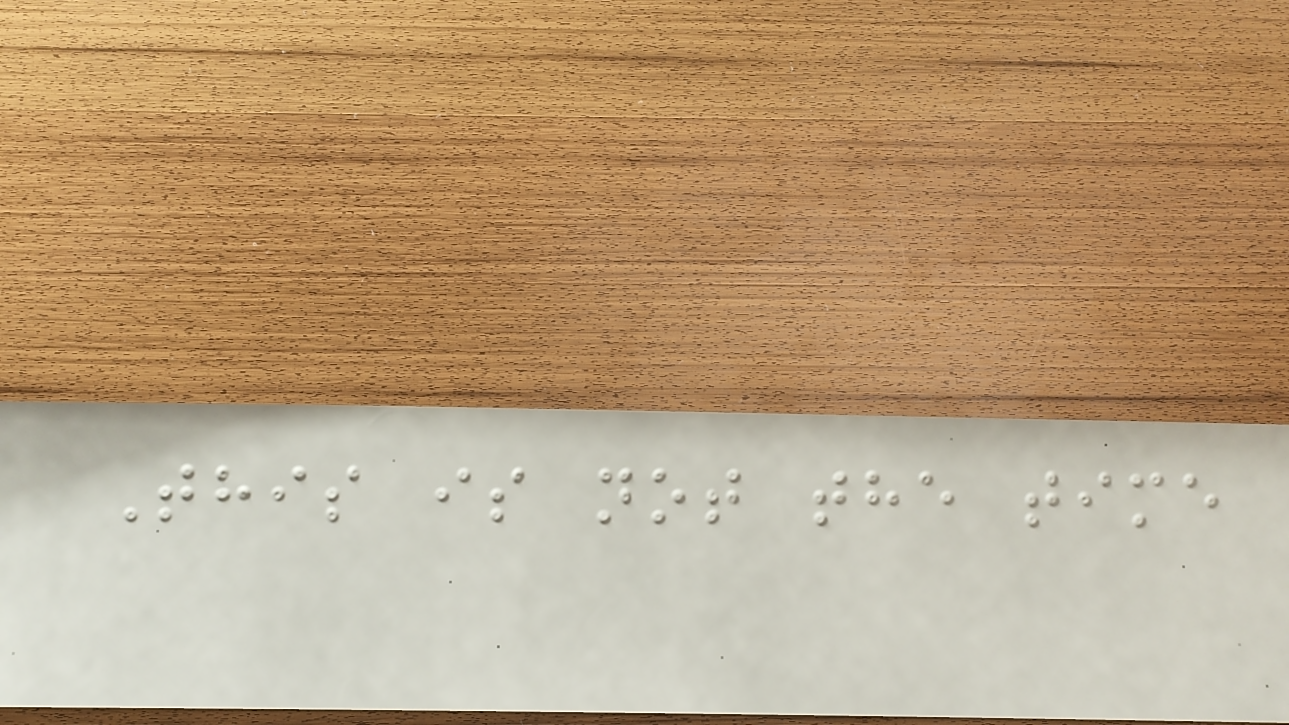This is not the time
